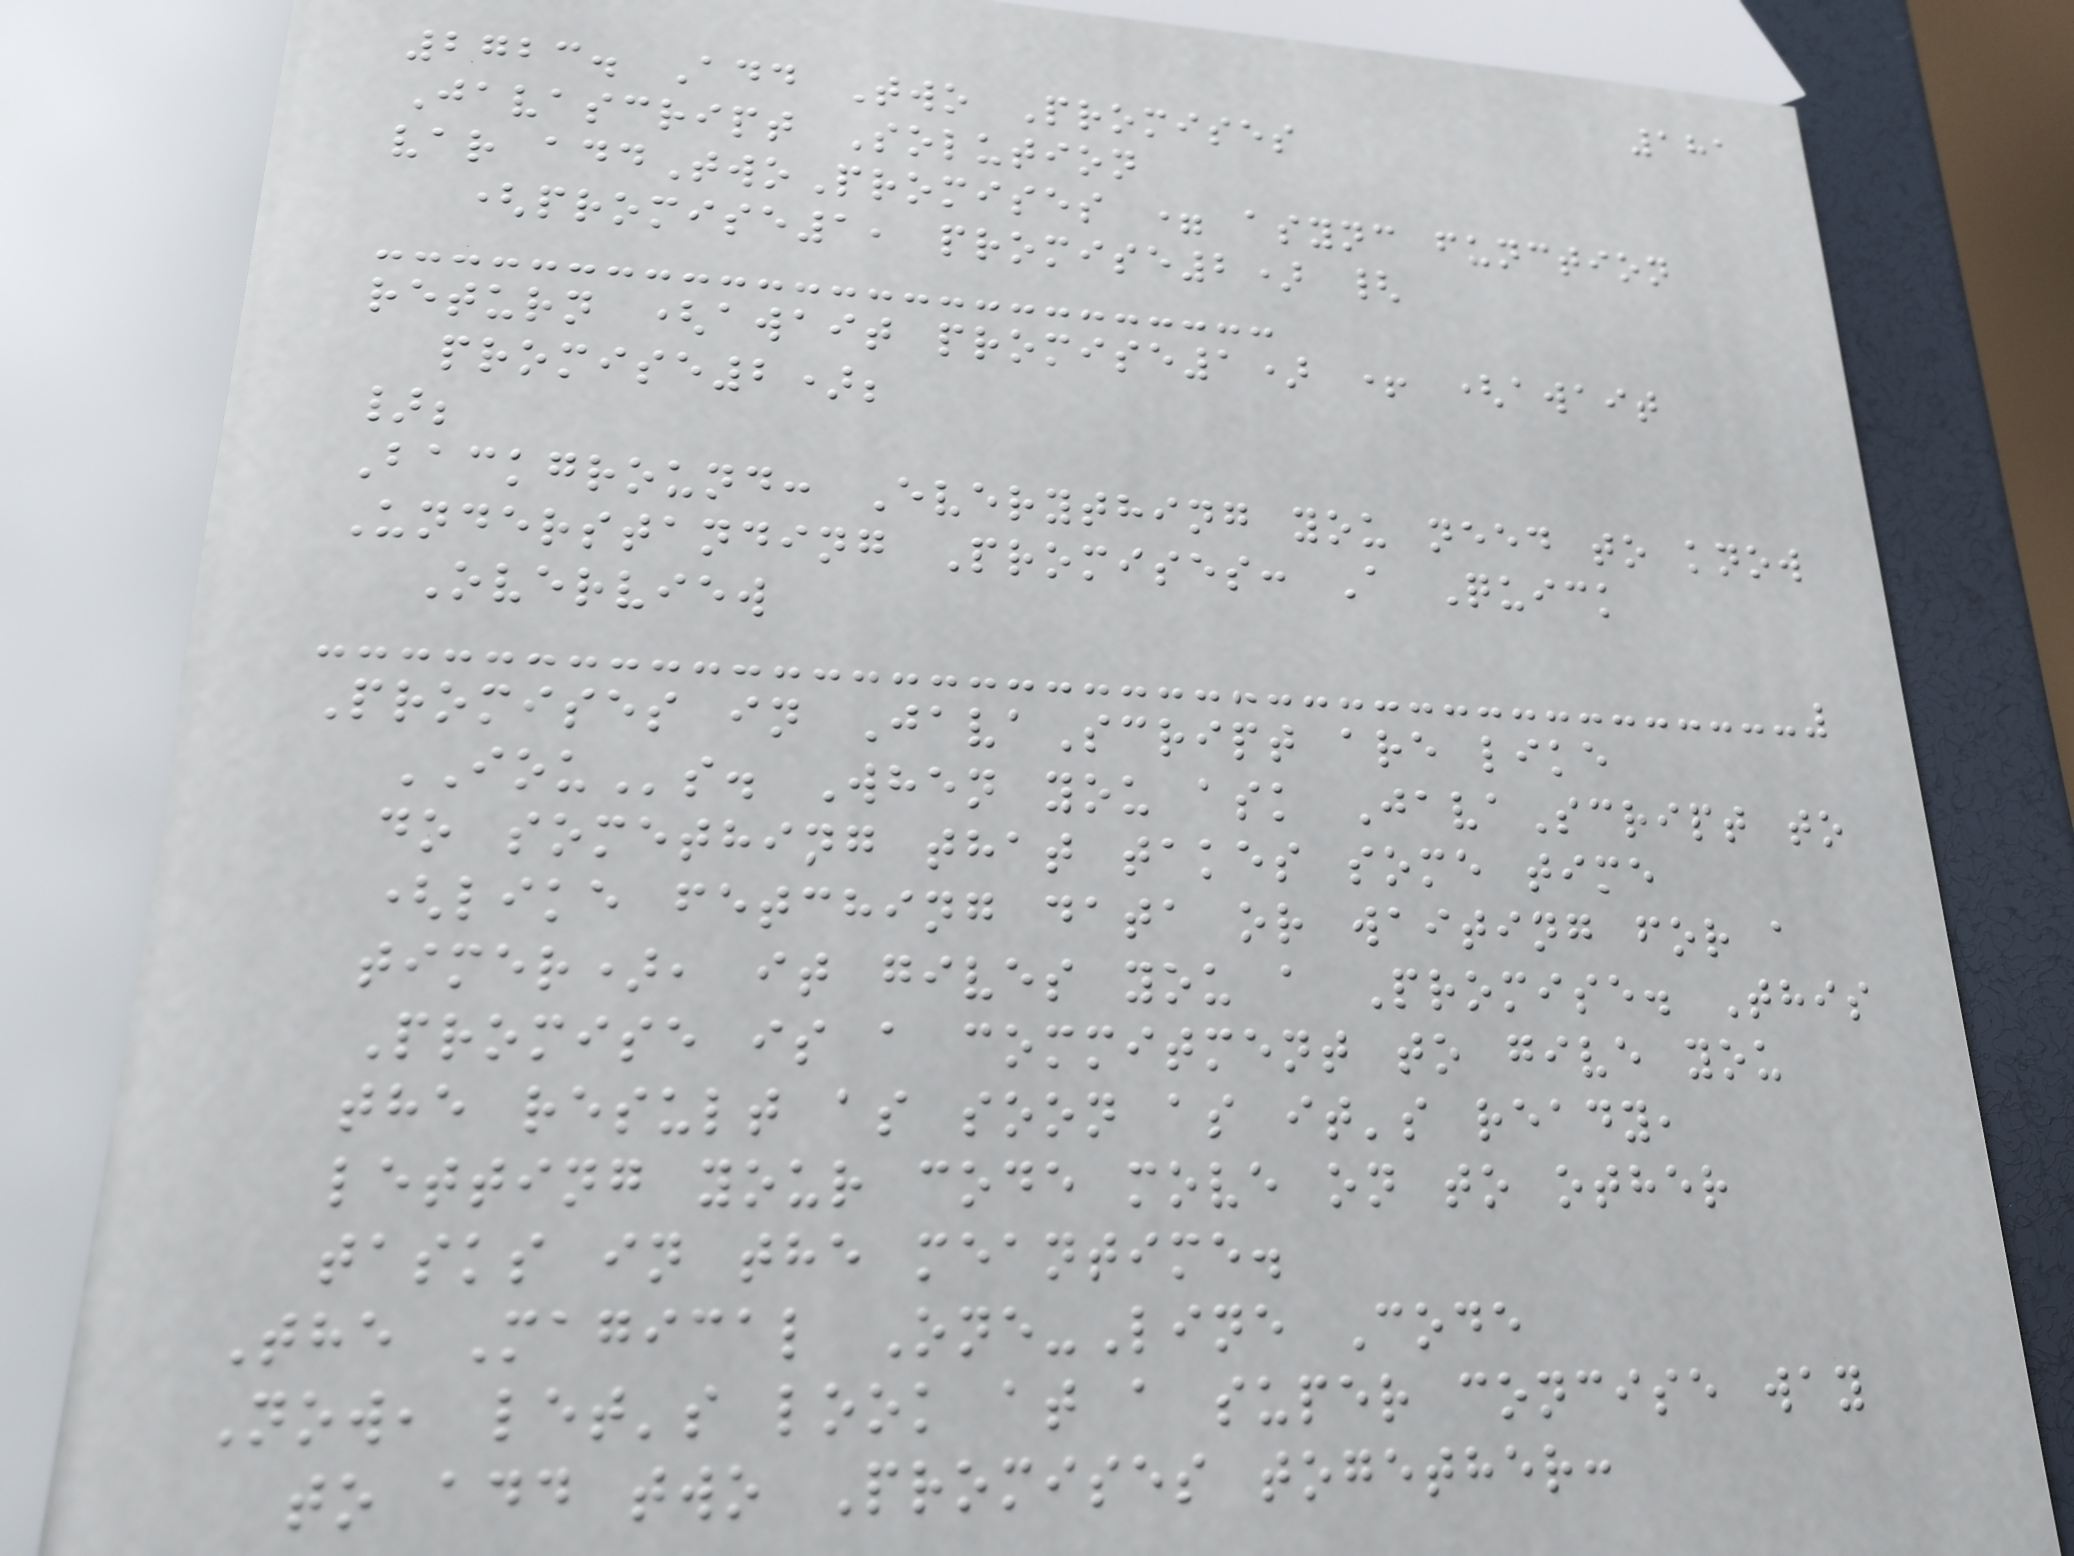181
2723. Add Two Promises
Javascript Solution
var addTwoPromises = async function
(promise1, promise2) {
return (await promise1) + (await
promise2);
};
Background: Everything you need to know
Understanding Promises: A Quick
Overview
Promises in JavaScript are like
IOUs. When you ask JavaScript to
do something that takes some time
(like fetching data or waiting for a
timer), it gives you a Promise. This
Promise is a commitment to give you
the result as soon as it's ready,
letting your code move on to other
tasks in the meantime.
The Magical One-Line Code
Now, let's look at a super concise way
to add two Promises together:
